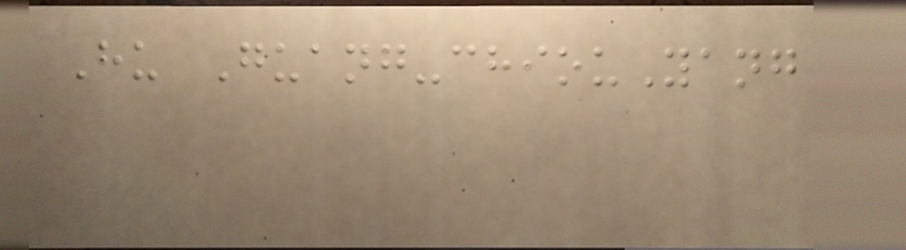Hu Guang-chiouYang
